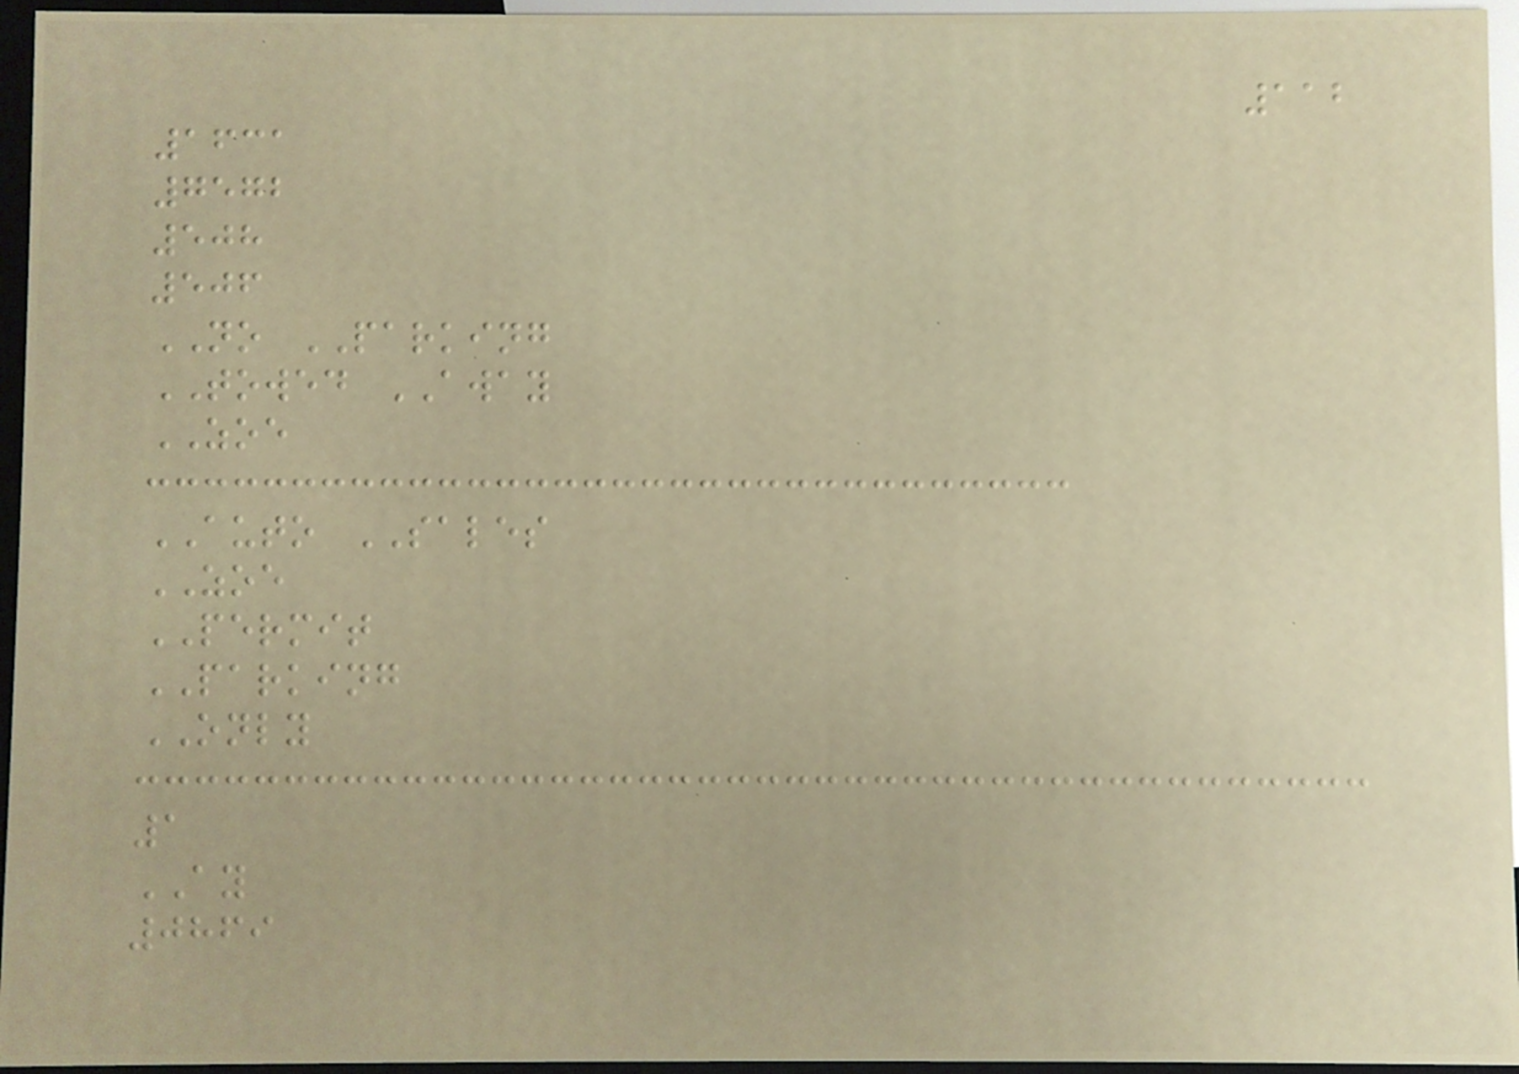112
1631
7572
508
506
NO PARKING
TOWED AWAY
ZOE
AUTO SALES
ZOE
PERMIT
PARKING
ONLY
1
AY
0869
